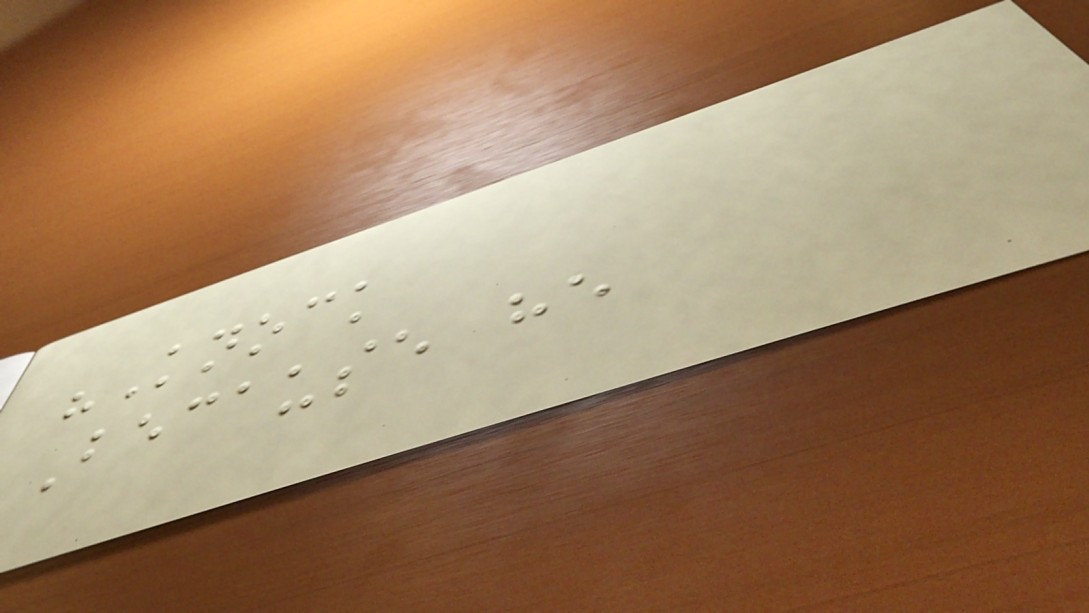"Knock
Because he
